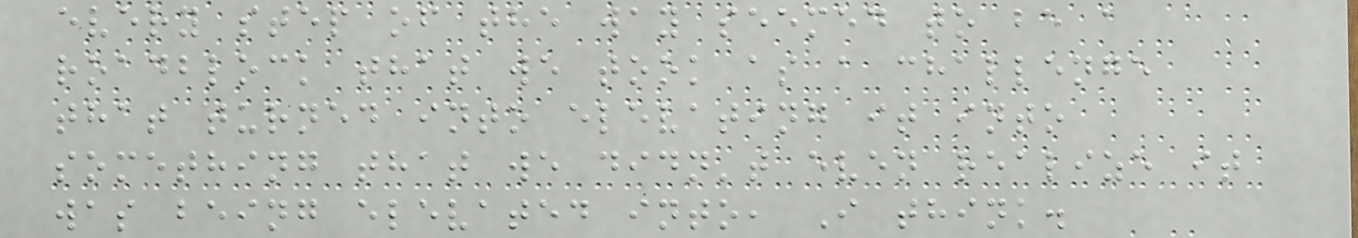every step of the way seemed to be a
roadblock that we took as a challenge
that turned into elevating it into
something that we didn't even realize it
was being elevated into, I think.
